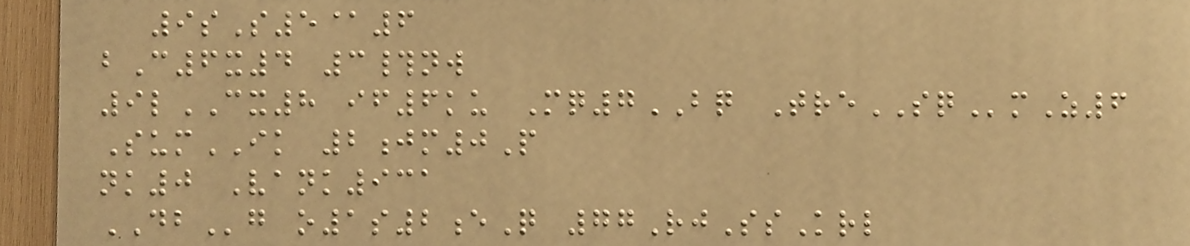9sS5@6
bC6x4 3#nw
9lCX8 if6ku Mq7BQ TreSQmZ6
SumIK 2jm0P
nk0 Vank931
DBg o1s2eQ 77RjSsKrl
